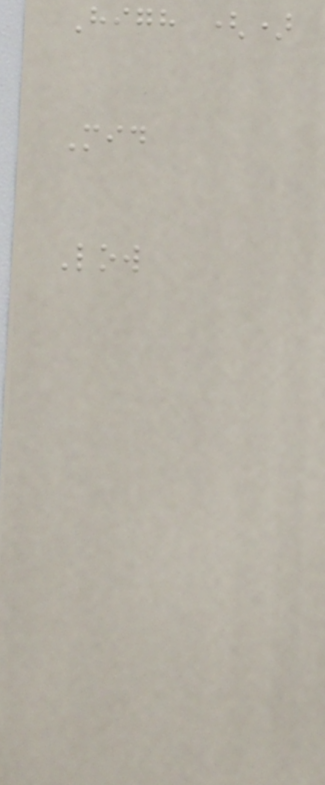High ()
Mid
Low
